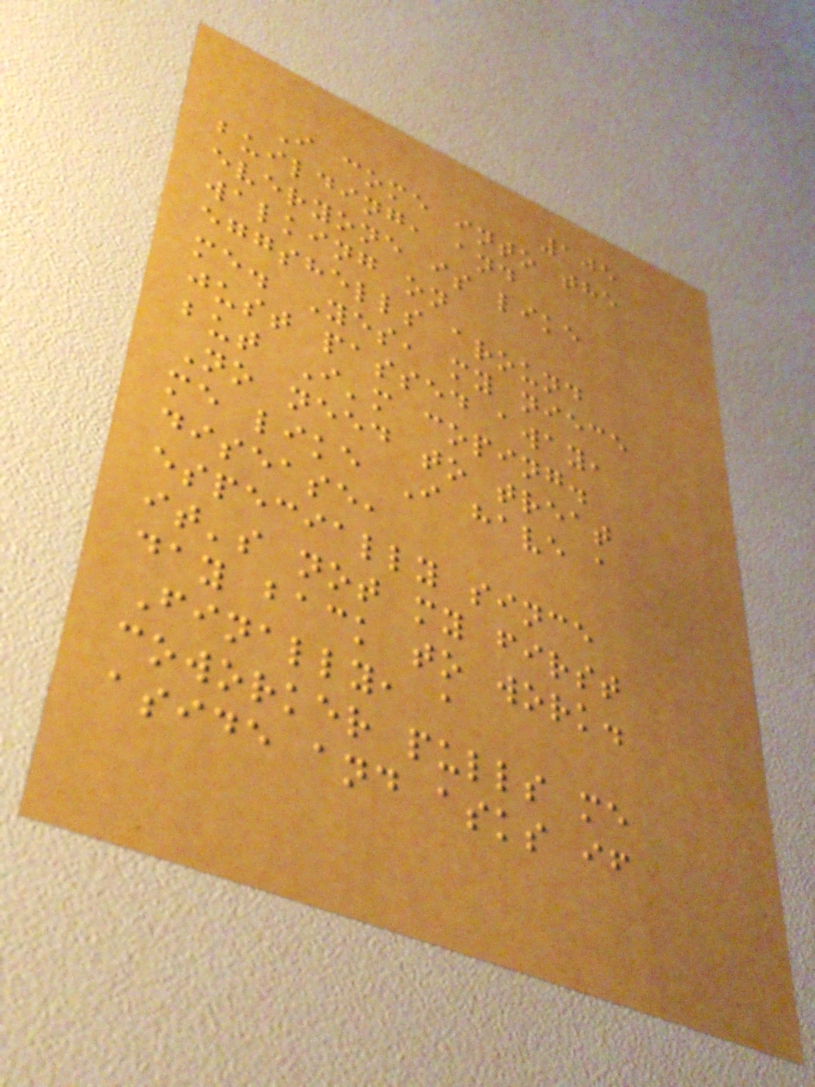105
I come into the
building, and
everyone is like
walking on
eggshells around
me. Yes, my niece
just passed away,
but I'm coping.
No need to treat
me like I have a
disease,
especially since
it's not my first
day back to work.
Finally, a
coworker pulls me
aside and asks if
